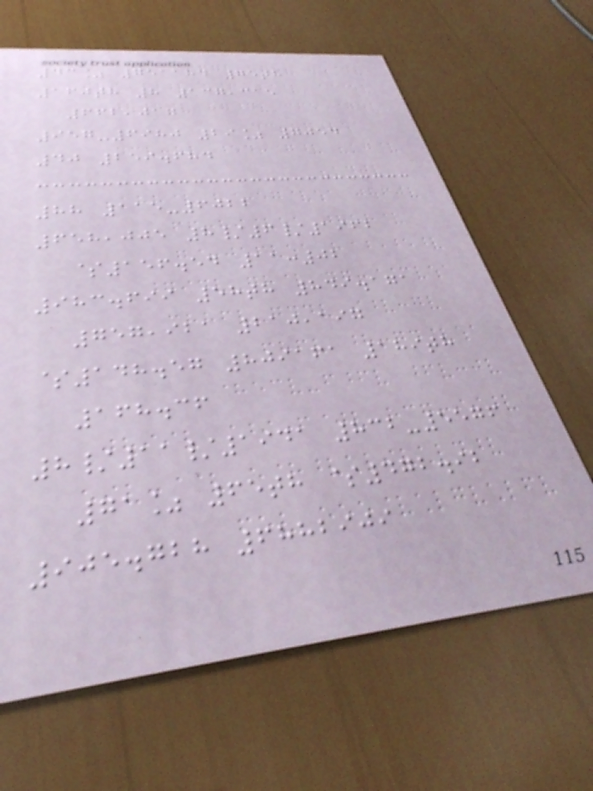43% 751184 75th
160th 8 137,315
662,017
957-6980 29% 7054
40 259.684
88 115-6022
658,005 8/6/1962
$156.54 11:02
983.699 58th 849.171
757,921 210,197
$148.57 809161 189th
168.36
8/11/1941 832-5576
71% 65th $472.92
905.728 6882909
